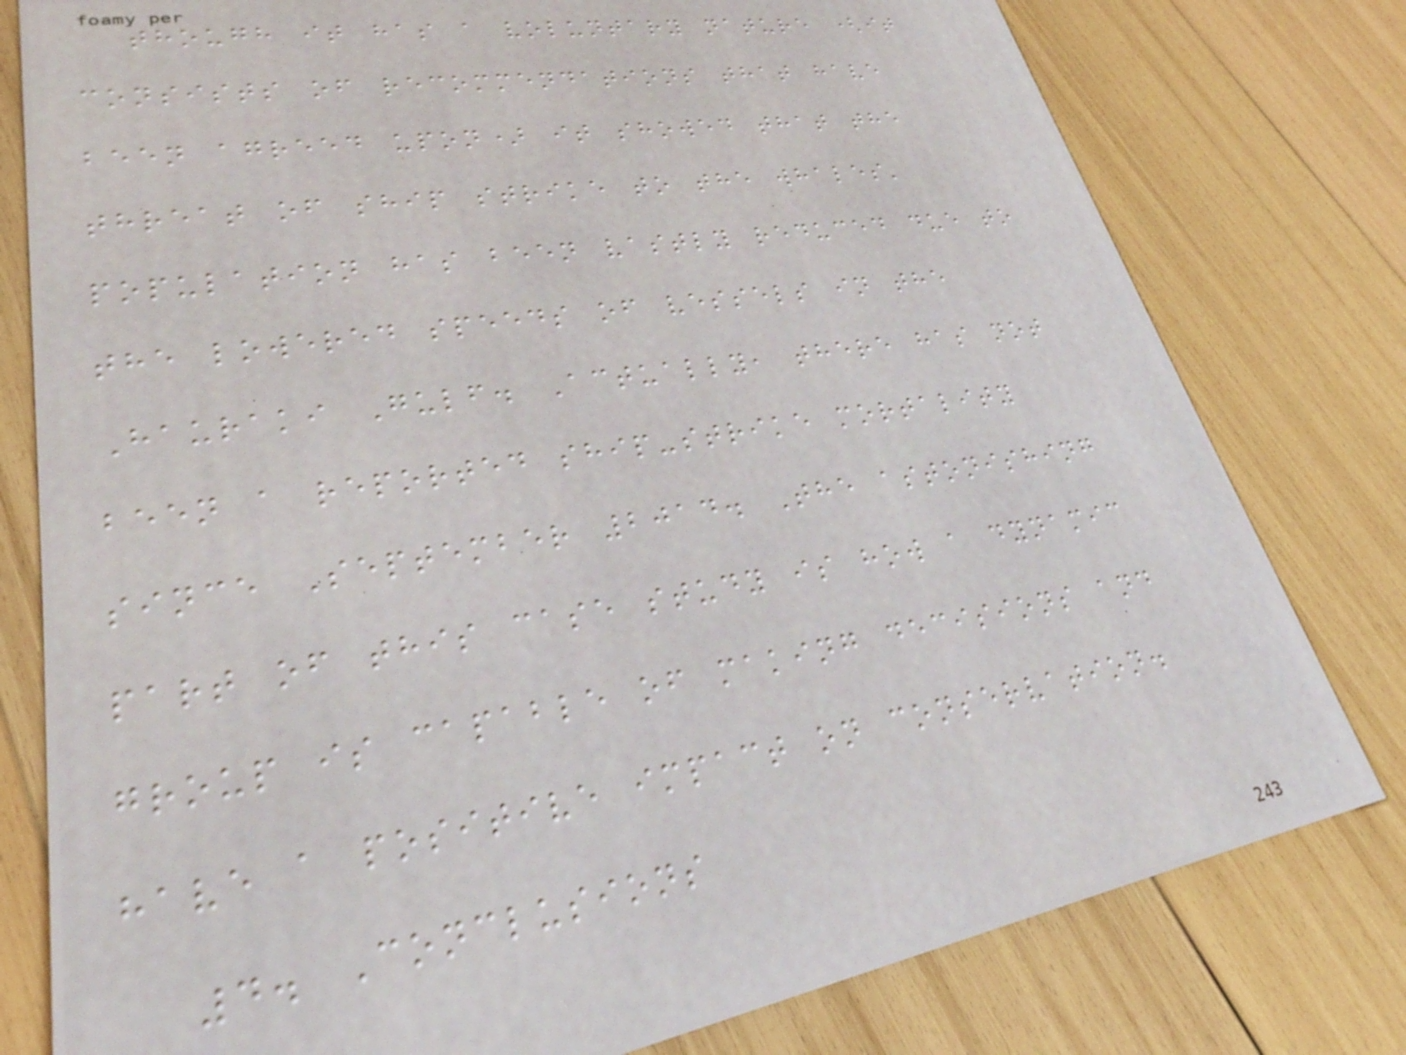though it has a voluntary nature (it
consists of recommendations that have
been agreed upon) it showed that the
threat of ship strike to the whales'
population has been vastly reduced due to
the lowered speeds of vessels in the
Hauraki Gulf. Actually, there has not
been a reported ship-strike mortality
since September 2014. The astonishing
part of this case study is how a dynamic
group is capable of making decisions and
have a positive impact on conservation.
4. Conclusions
